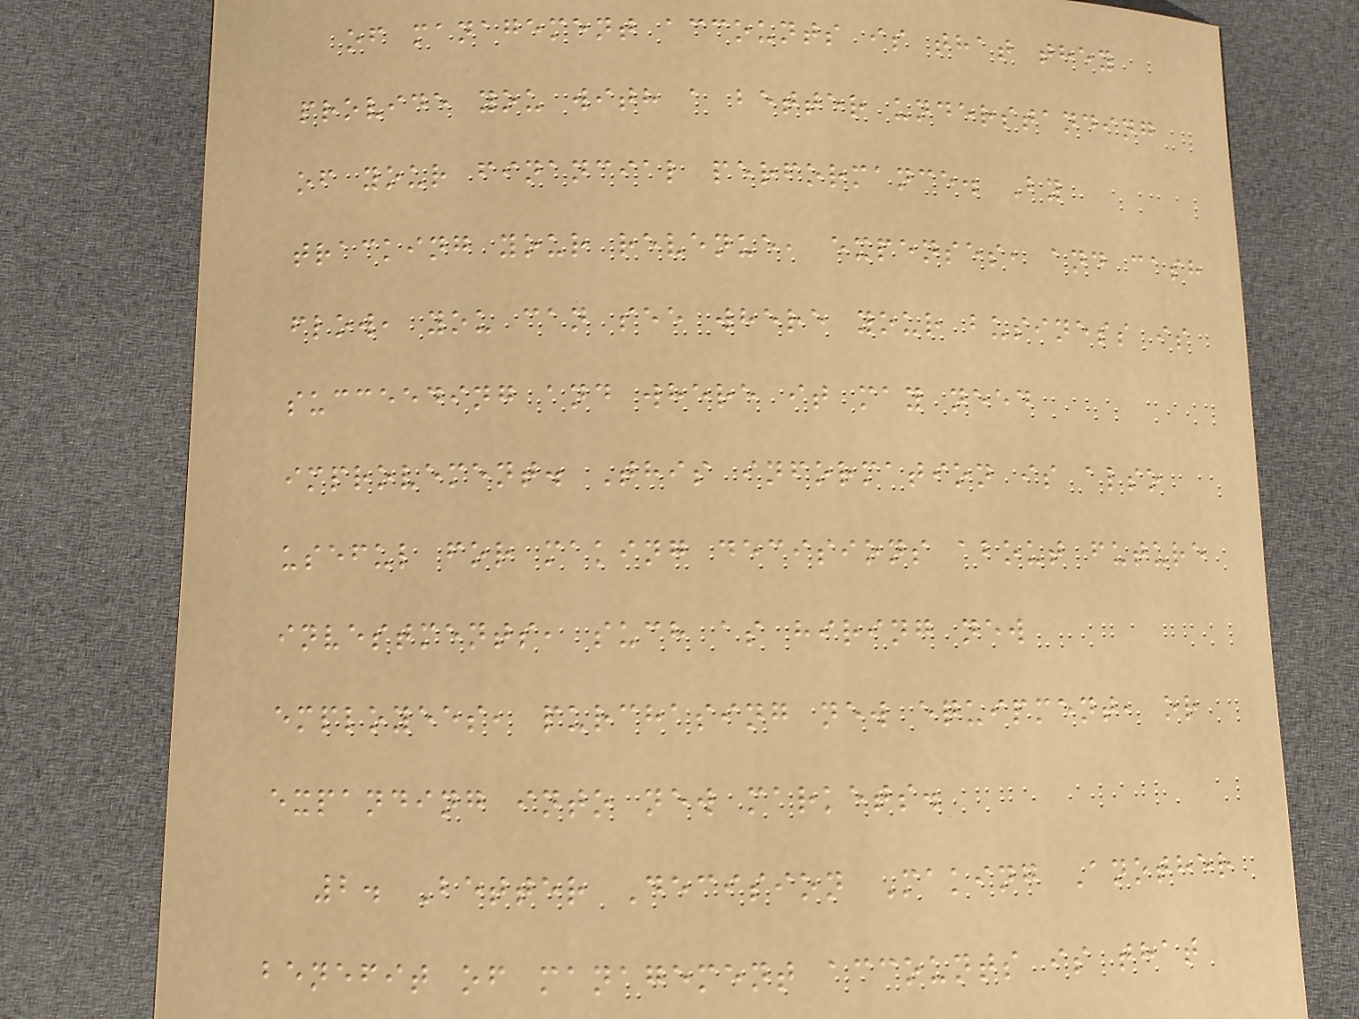of management accounts is that they
provide you with a better understanding
of your financial performance. By
tracking your revenue, expenses, and cash
flow, you can see where your business is
succeeding and where it may need
improvement. This information is also
useful for making decisions about future
investments, such as hiring new
employees, purchasing new equipment, or
expanding into new markets.
2. Better Decision Making Another
benefit of management accounts is that
